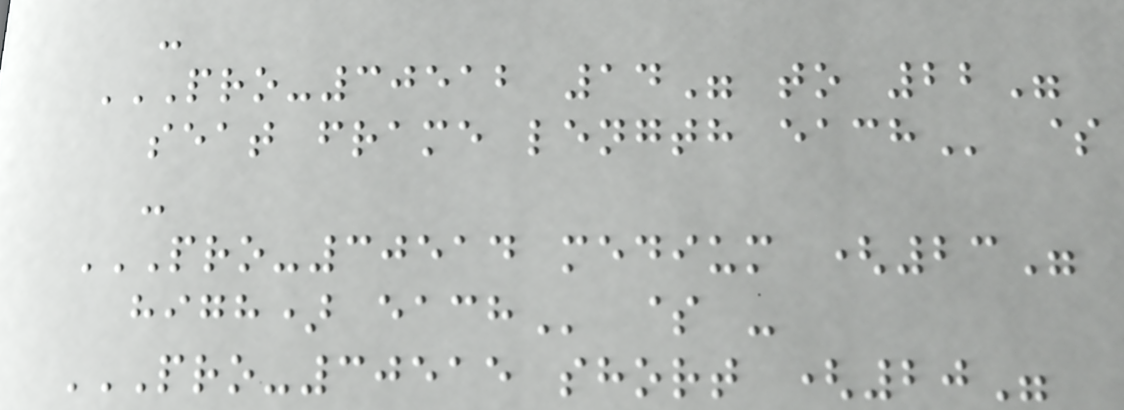-
PRO-30512 14" TO 22"
SEAT FRAME LENGTH EACH $
-
PRO-30514 MEDIUM (23"
HIGH) EACH $ -
PRO-30515 SHORT (20"
